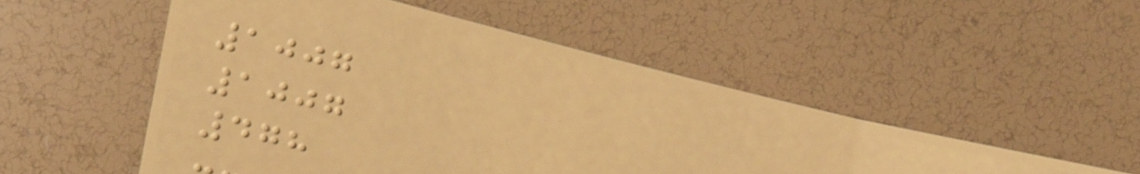1007
1007
478
